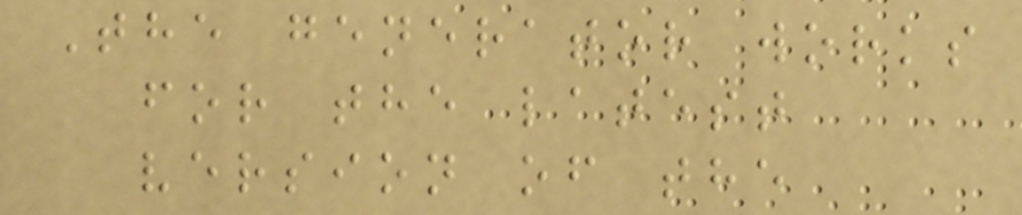The generator works
for the latest
version of the
